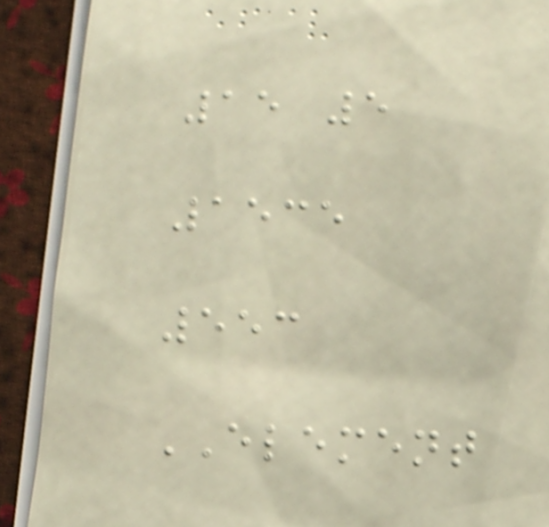15 5
1535
553
ELEMENT
